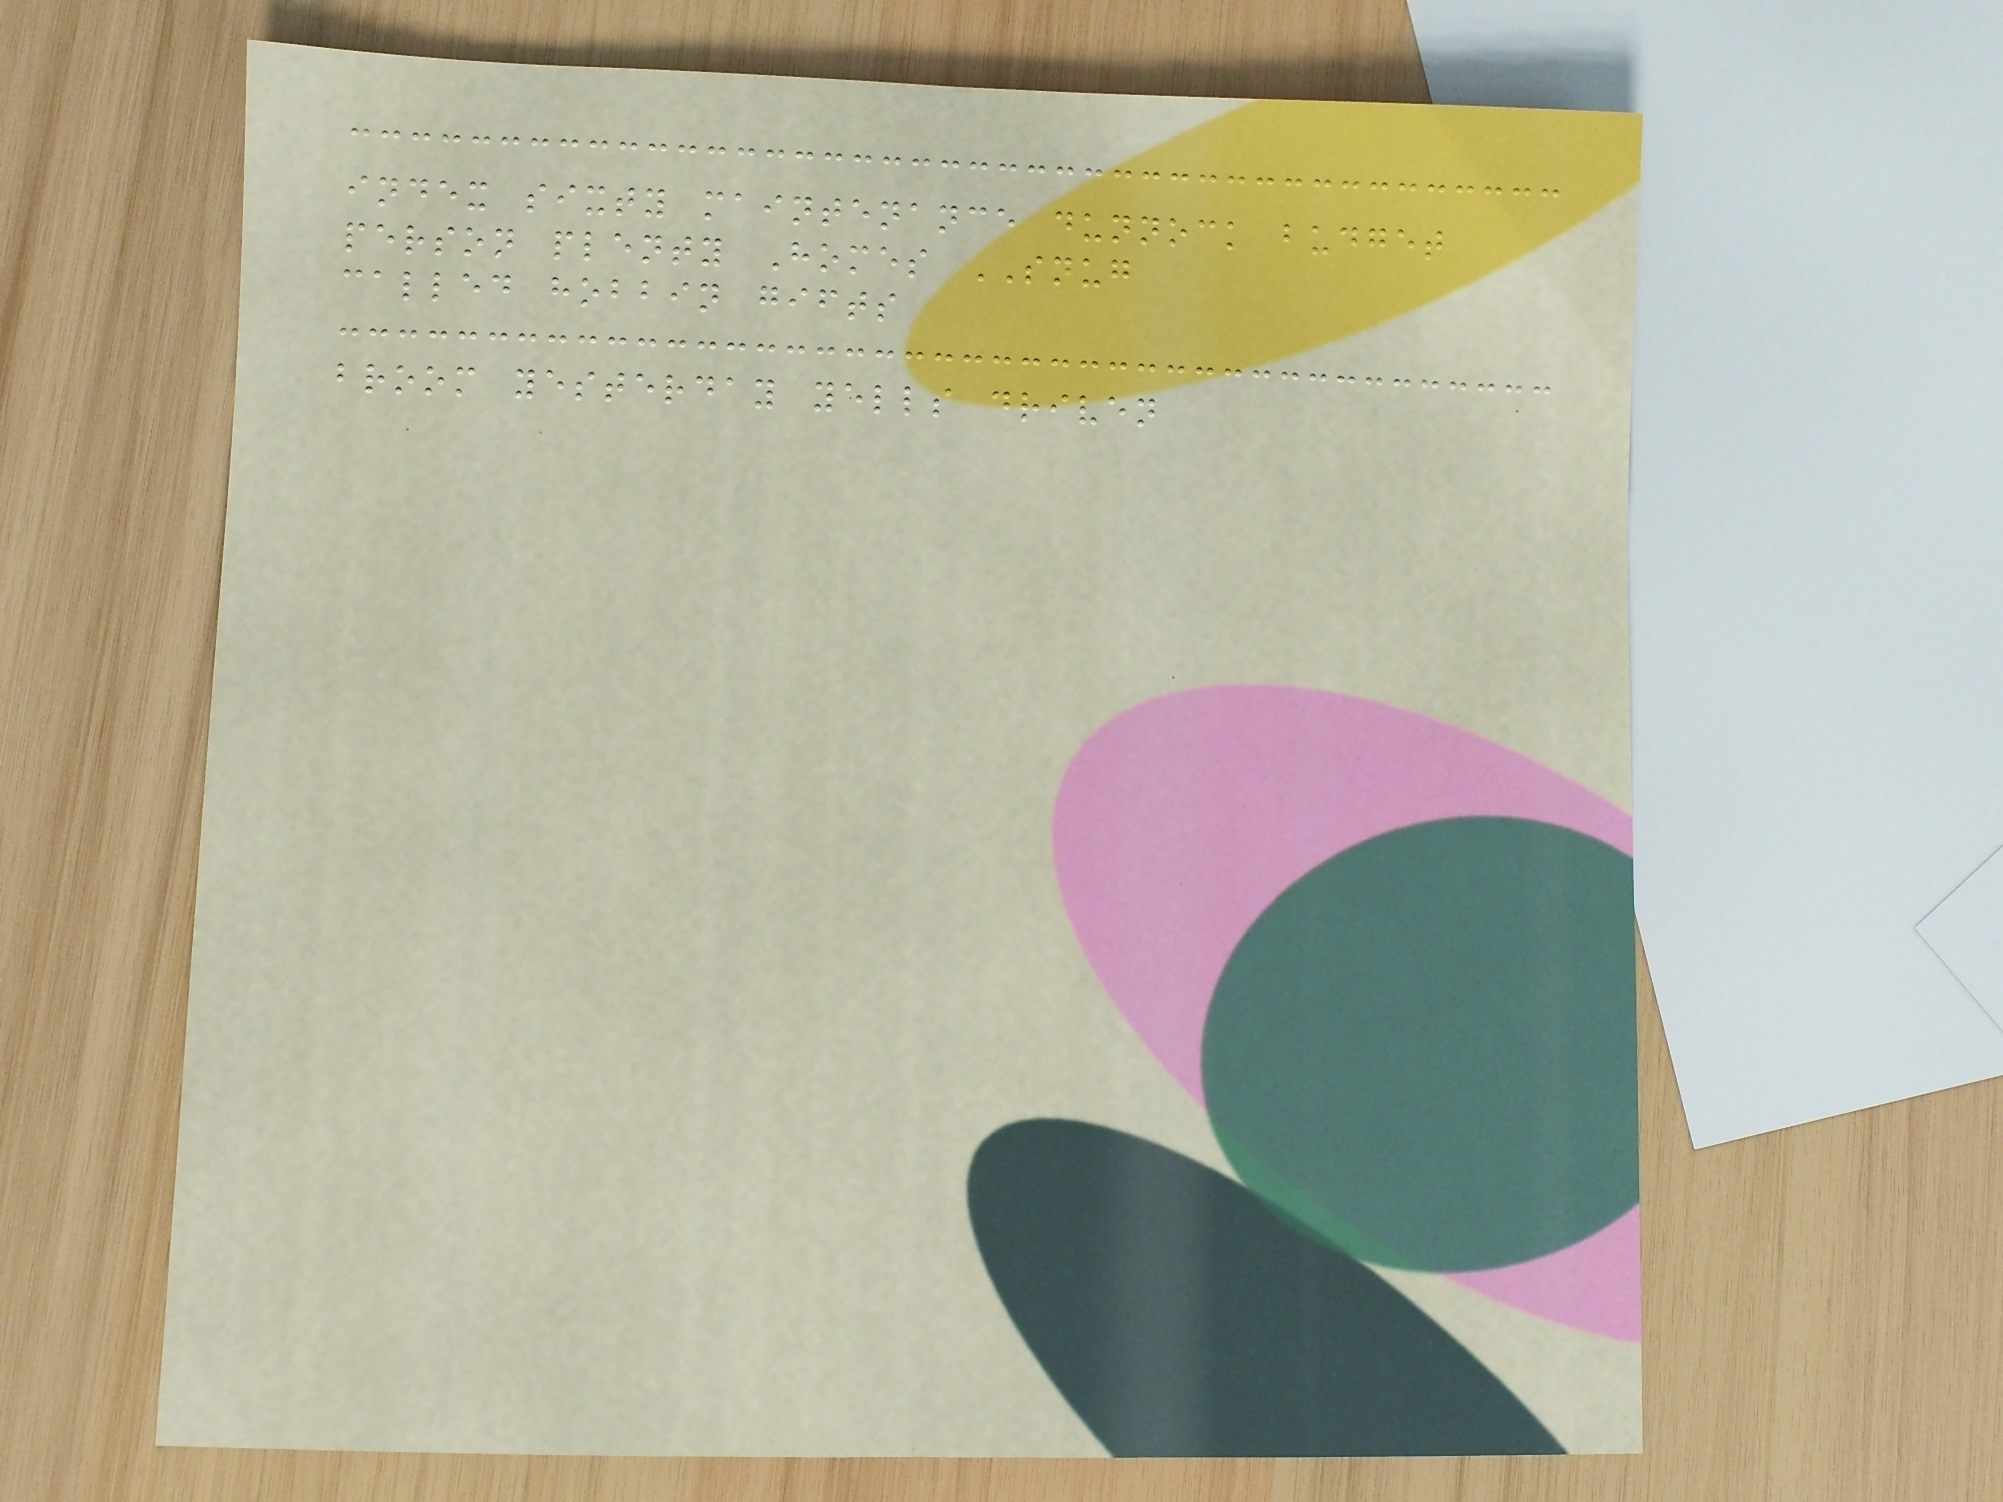index sixty maintenance dunnock budget
person plenty Homes SNUG
called hobbin gifts
broom yesterday yells driven
